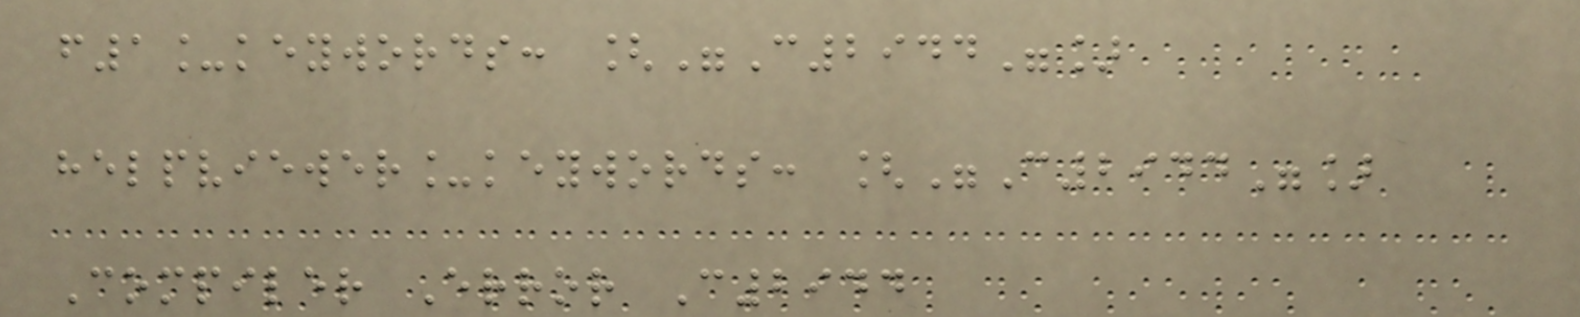f1_keywords: ["C2944"]
helpviewer_keywords: ["C2944"]
Compiler Error C2944
